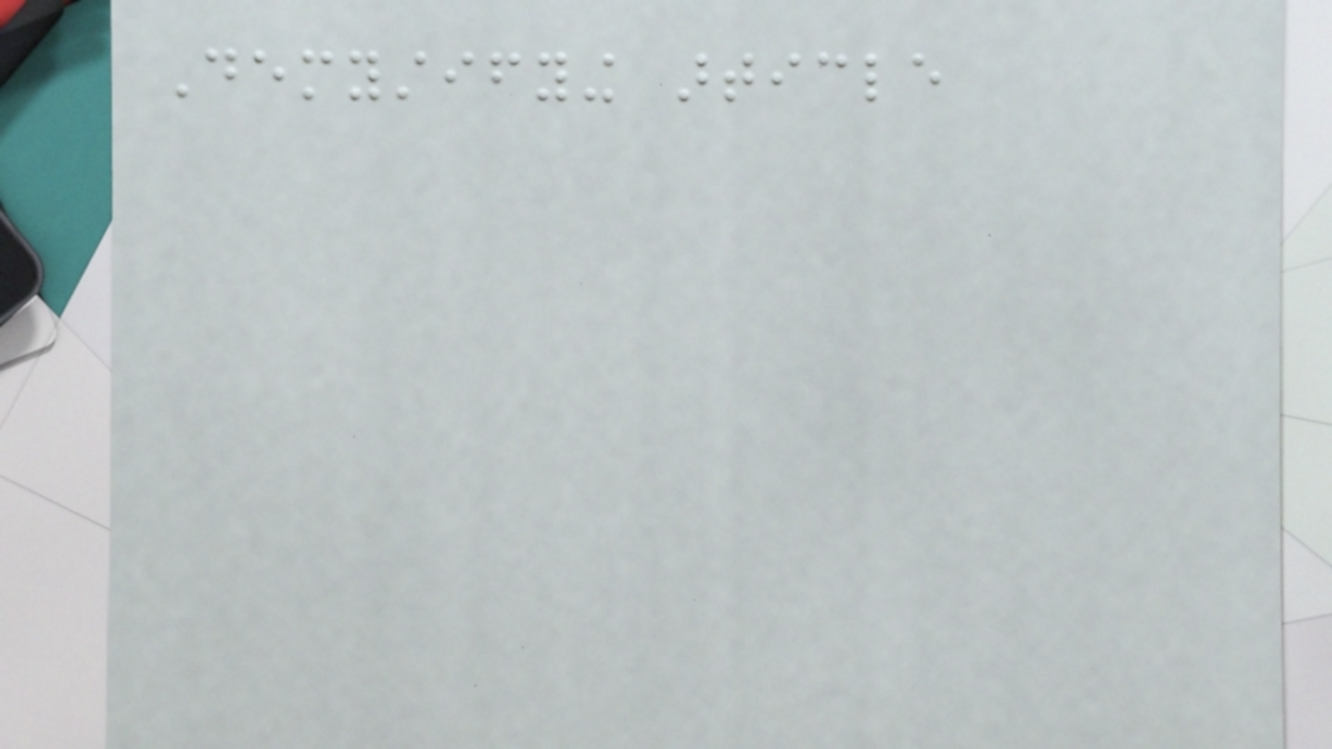Demystifying article
